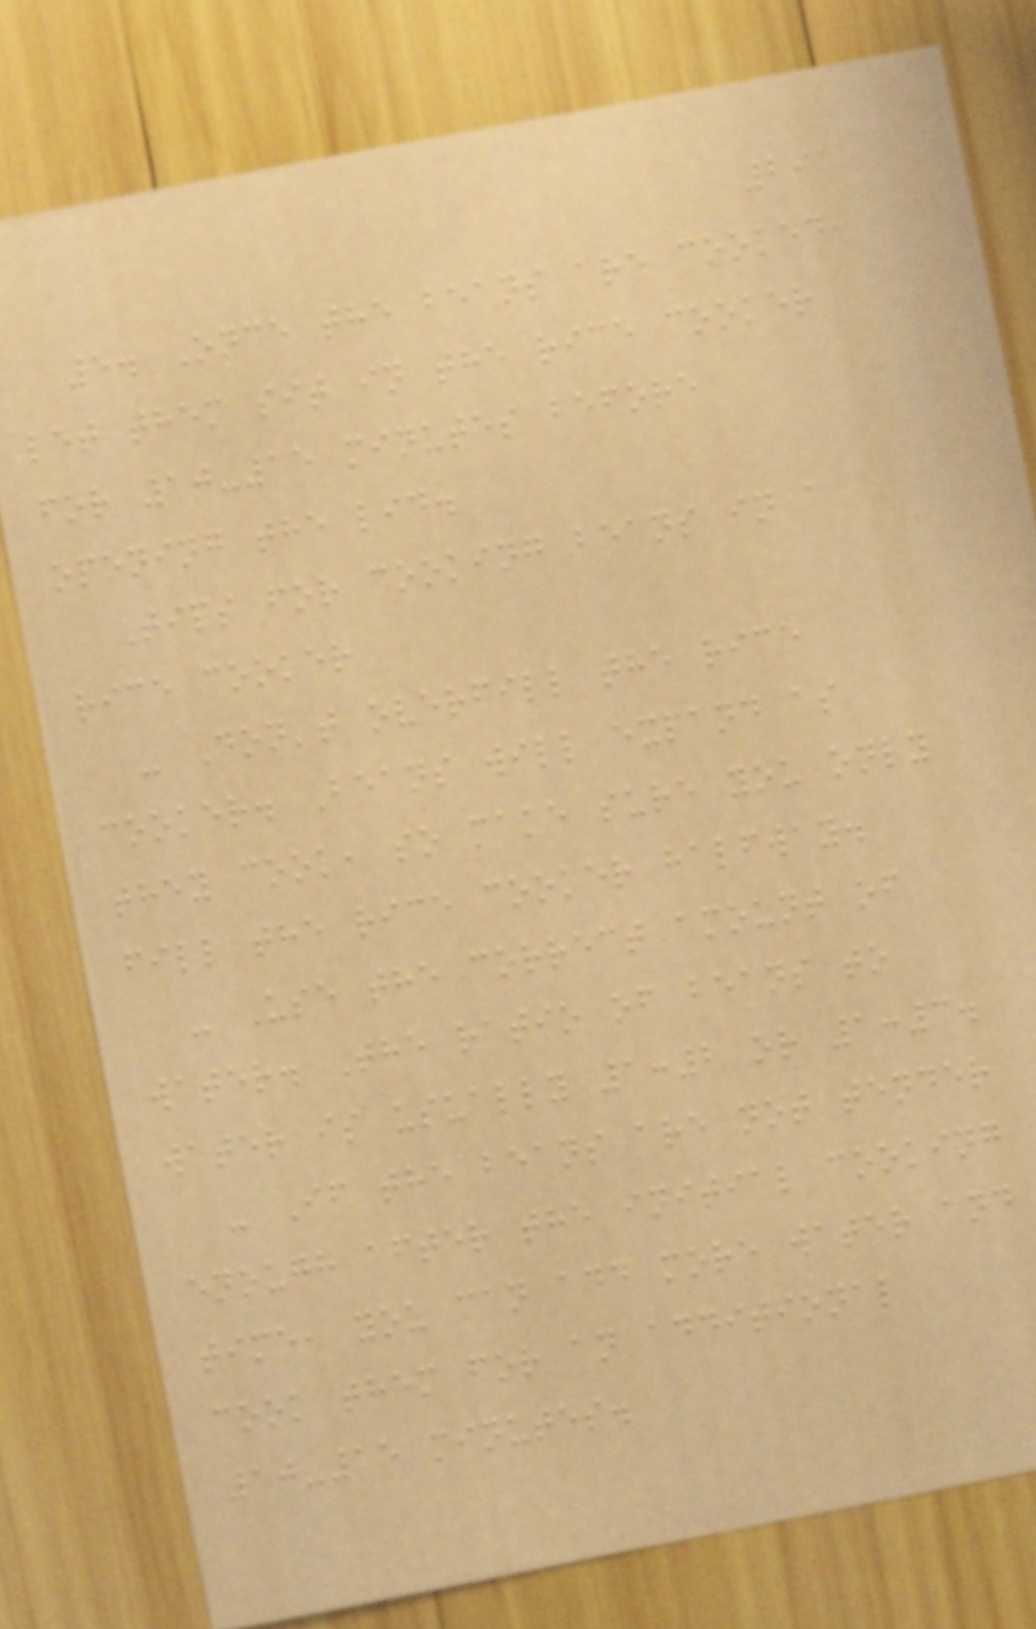291
5. Once the beans are cooked,
let them sit in the rice cooker
for 10-15 minutes before
opening the lid.
Tips for cooking beans in a
rice cooker
- Don't overfill the rice
cooker. Beans will expand as
they cook, so make sure you only
fill the rice cooker halfway.
- Use the correct amount of
water. The ratio of beans to
water is usually 1:2 or 1:3.
- If the beans are not tender
enough after the initial cooking
time, you can add more water and
cook them for an additional
10-15 minutes.
